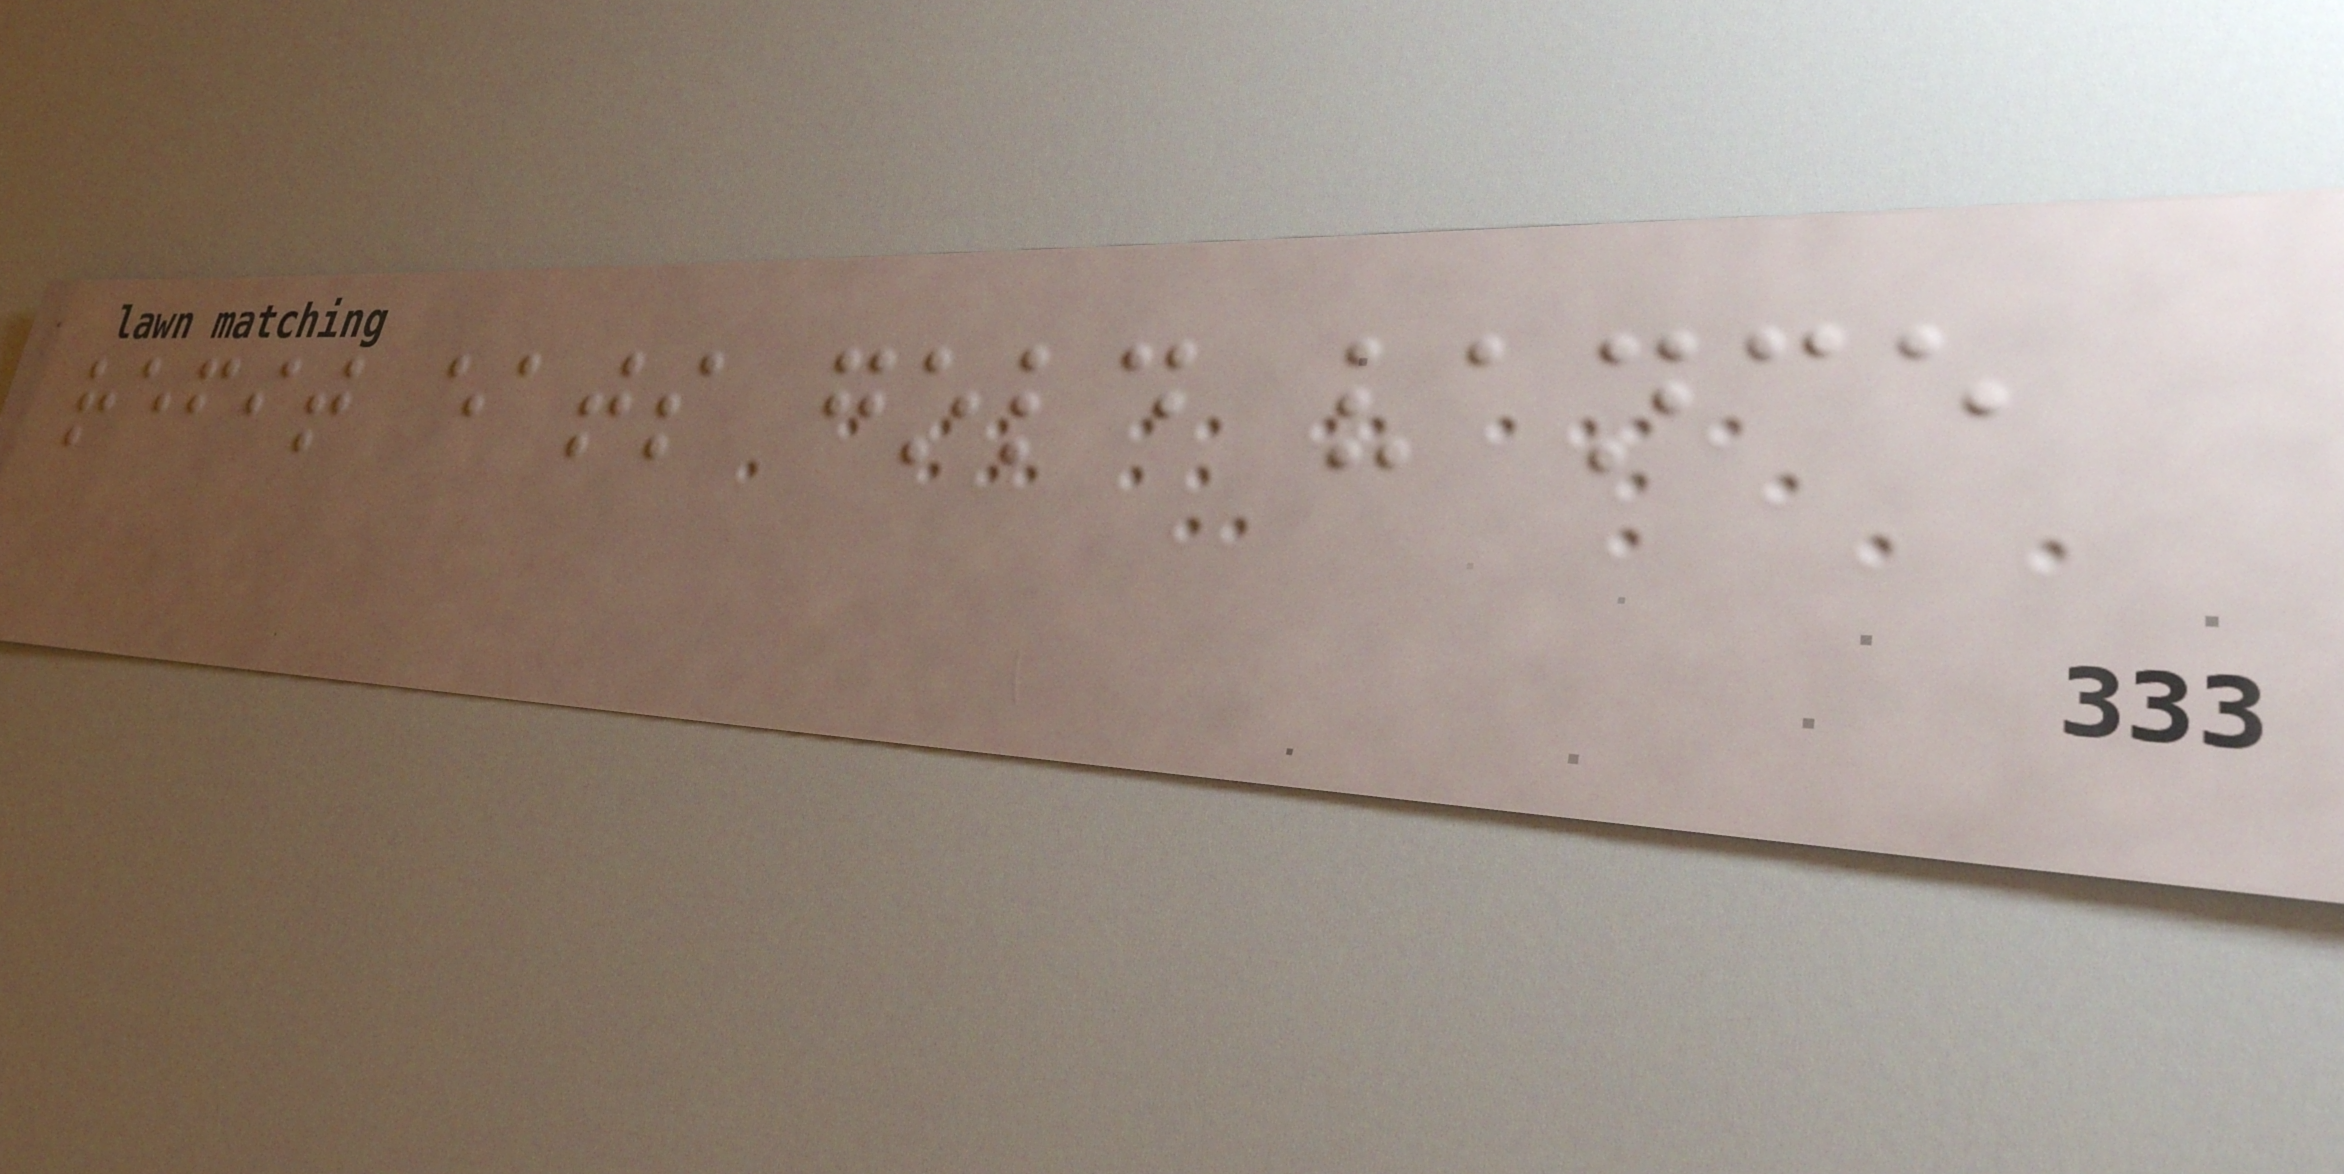refit eats gold vance
